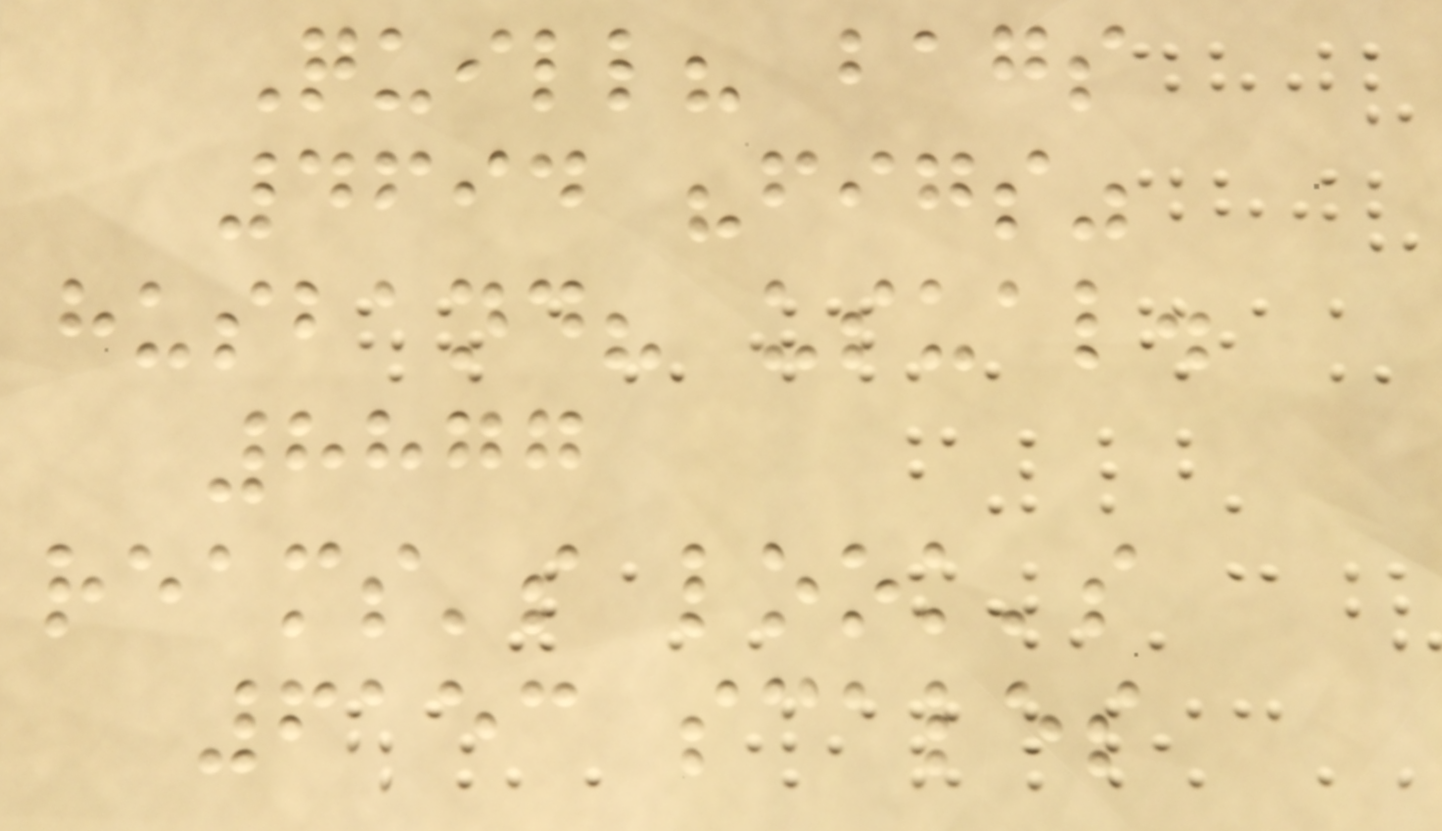Quill? bags
4694 "figs"
husband? usual.
8877
reams's look's
6153 scales
